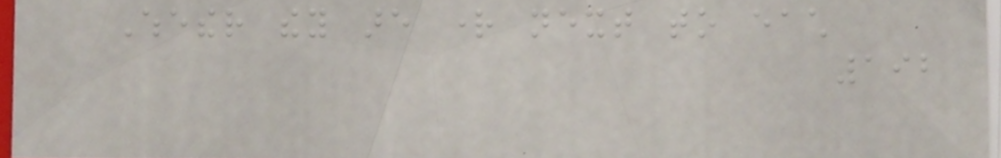Whether they are right next to each
192
